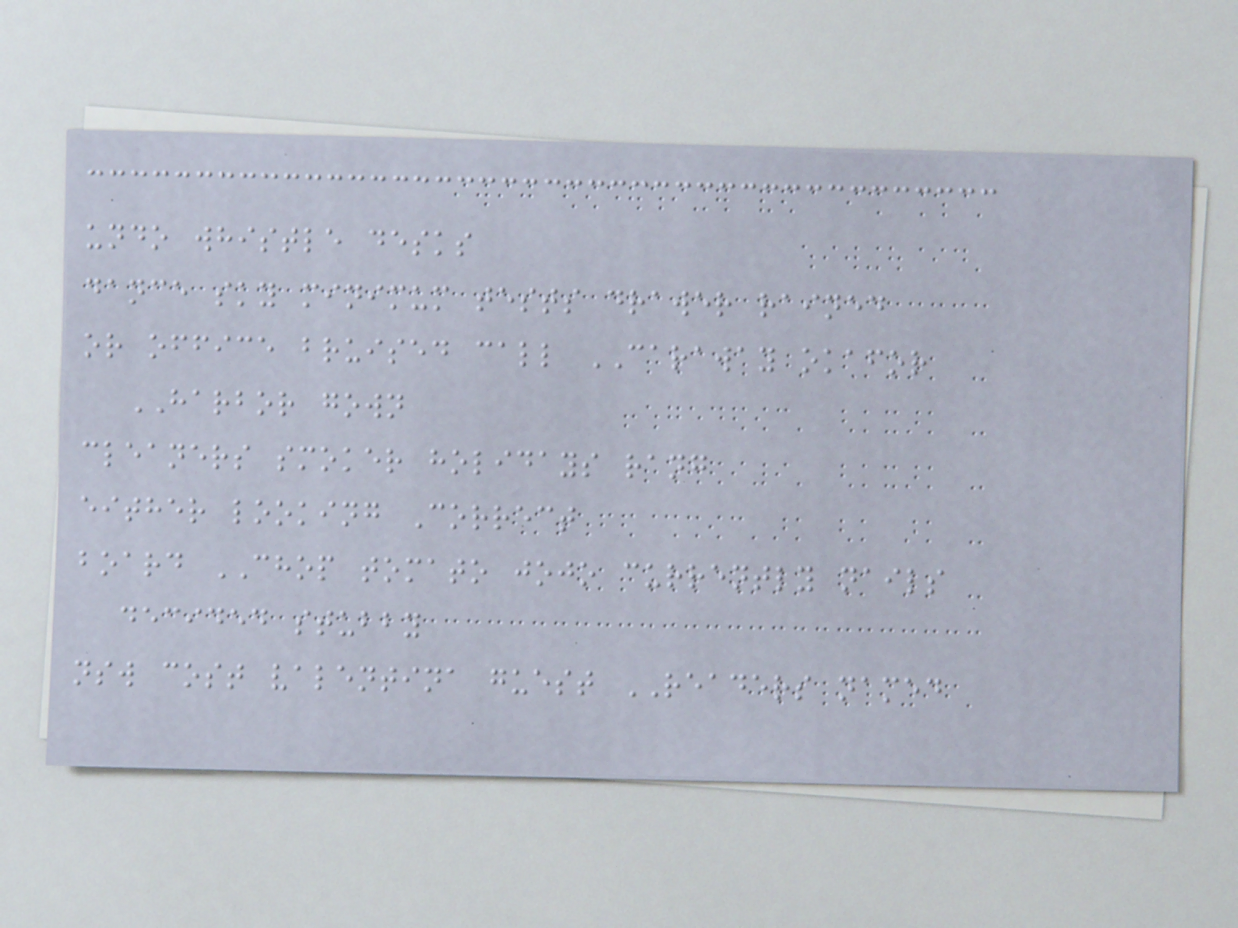undo whistle desks
dance sky minimum tests drawer rained
or office bruised call CARAWAY okafor
HARBOR gown
cleaners smoker holidays rang
either looking Correct
board CHOP tomato jojo currently nails
decided stubby
nsw cost valentina guest READERS named
